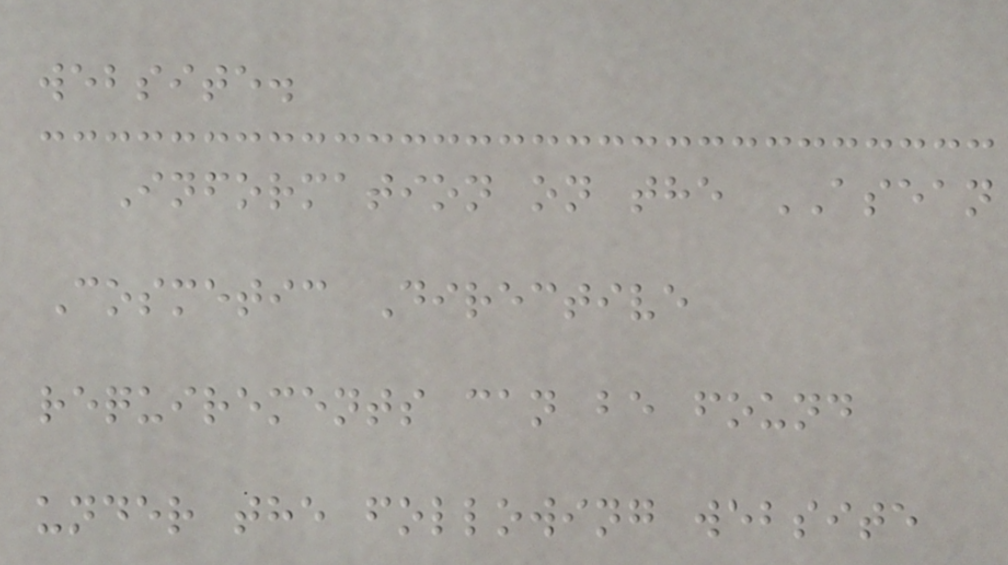website.
Information on the ASEAN
Cosmetic Directive
requirements can be found
under the following website
